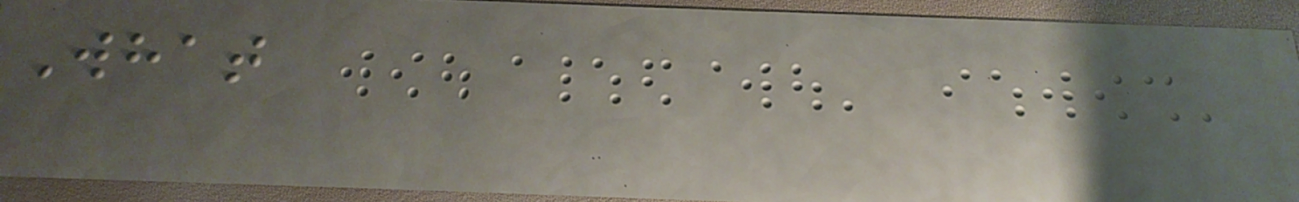What
